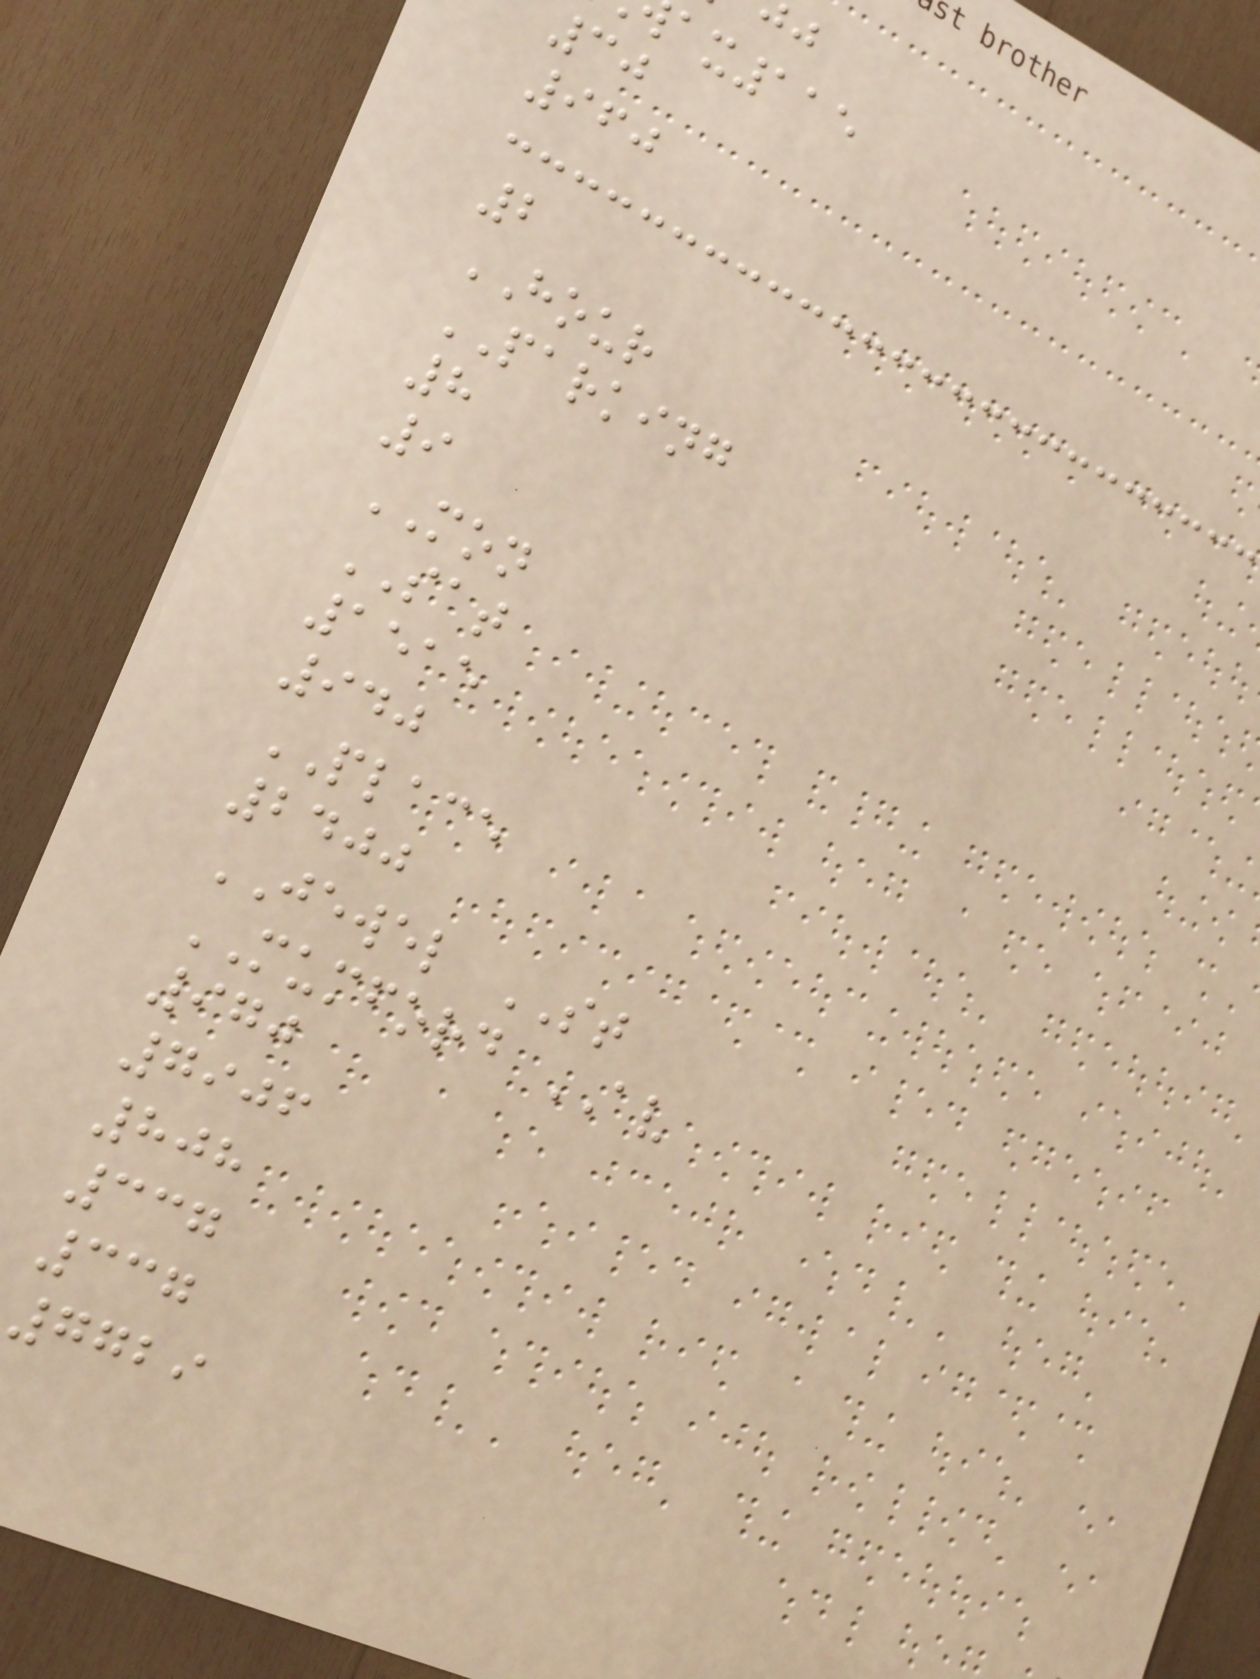ax115
30
960
2
HOUR
PARKING
8
9
MON
SAT
1515
940
PLACE
2400
JEWEL ST
MUMFORD AV
970
7906
808
337
337
7729
